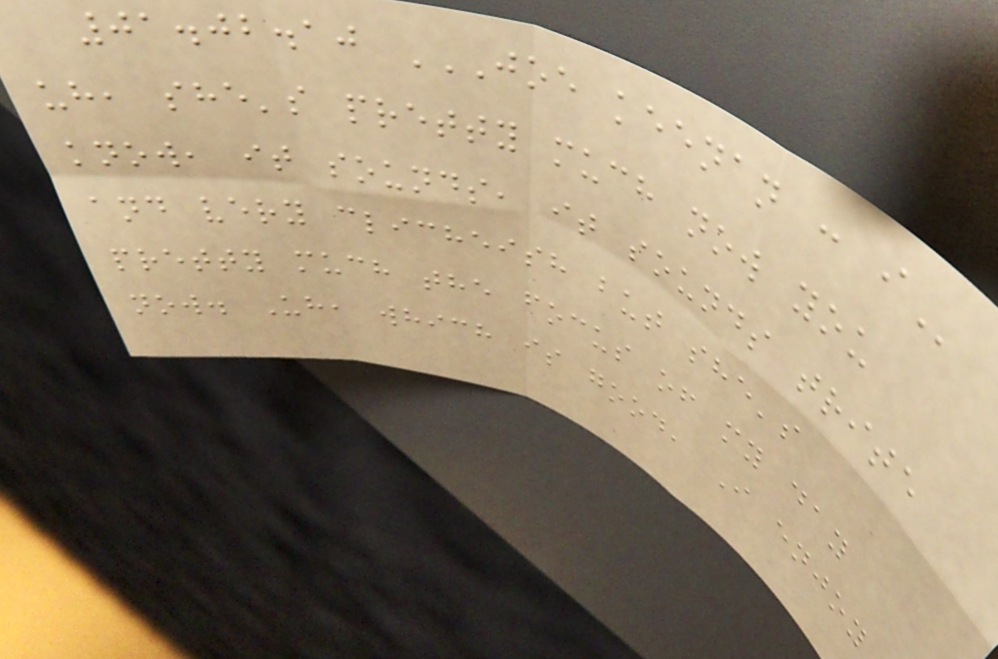01.02.10 JOE KEENAN : I
uh, she's pretty much now you
know, it sounds, it sounds trite
and very clicheish but she's
pretty much the focus of my day
now. Uh, which is good, I enjoy
